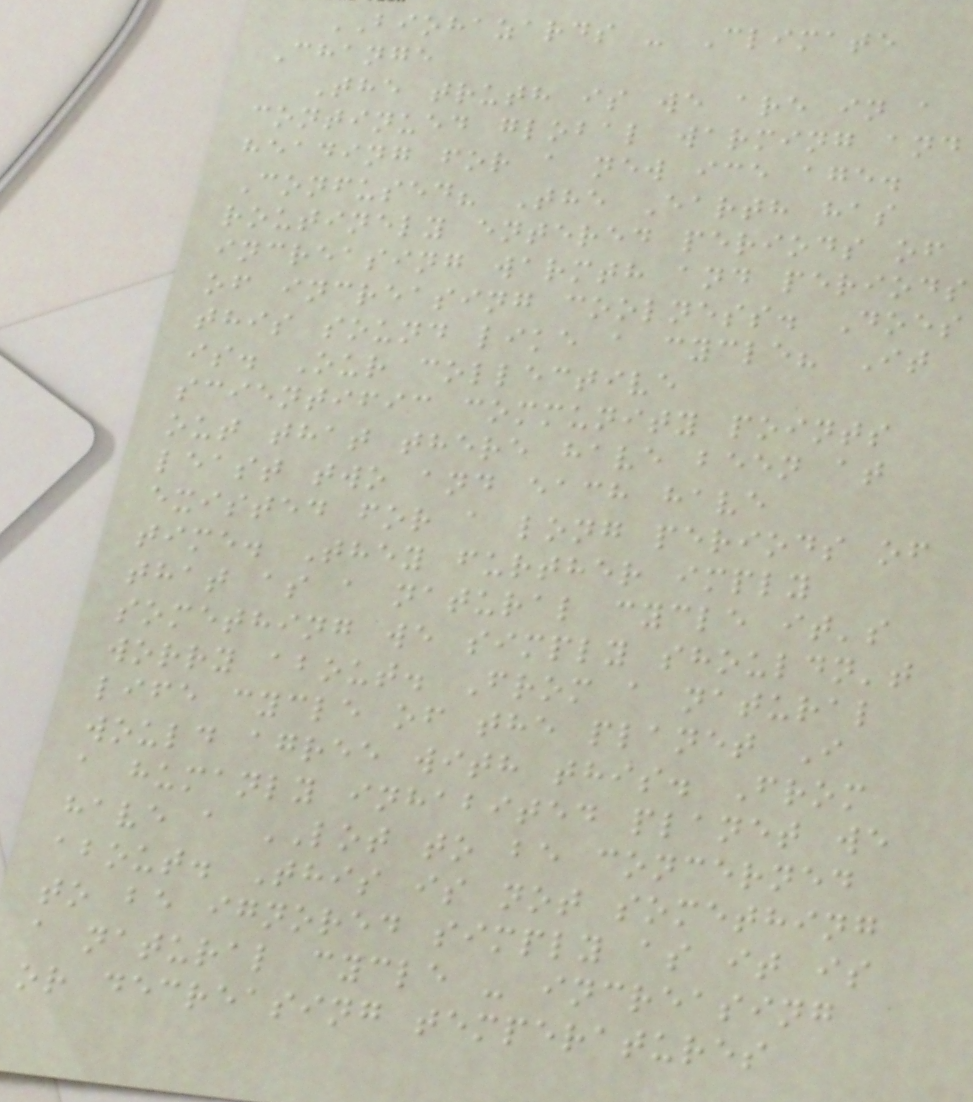BIOHAZARDS - Climate
Change
The truth is we are in a
continued global warming and
heading for a new ice age.
Confused? The Earth has
routinely entered periods of
increasing warmth and periods
of increasing coolness. Does
this sound like a cycle? It
is. Our collective
scientific community points
out that there have been at
least two and each have
existed for a long periods of
time. They further imply
that as a natural cycle it's
something we simply shouldn't
worry about. From a natural
life cycle of the planet I
would agree with this. From
a humanly inhabited planet we
have a LOT to be concerned
about. This is not something
to be ignored simply as it is
a natural cycle - increasing
or decreasing temperatures
